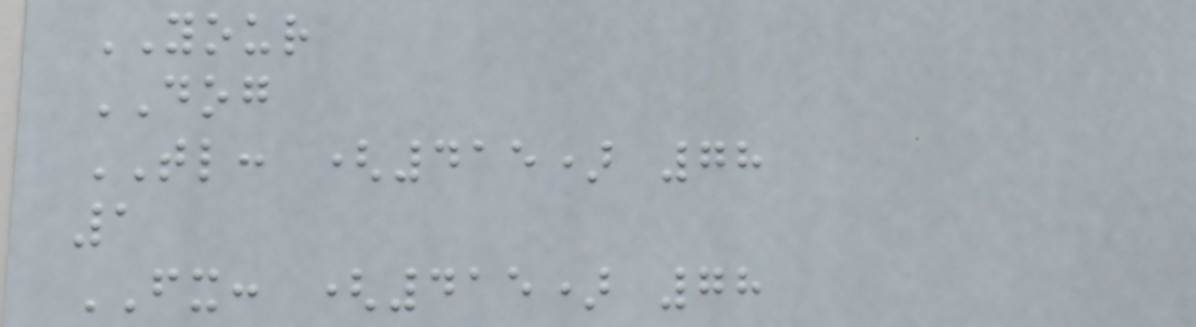YOUR
DOG
TL: (415) 78
1
FX: (415) 78
